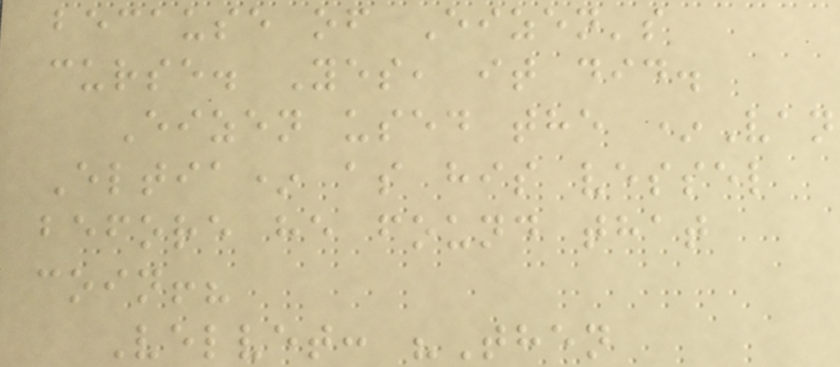because of Eizen's
curse. Yes, it did.
Eizen used the *Van
Eltia* as his vessel
before he found that
coin!?
Velvet: "Then
